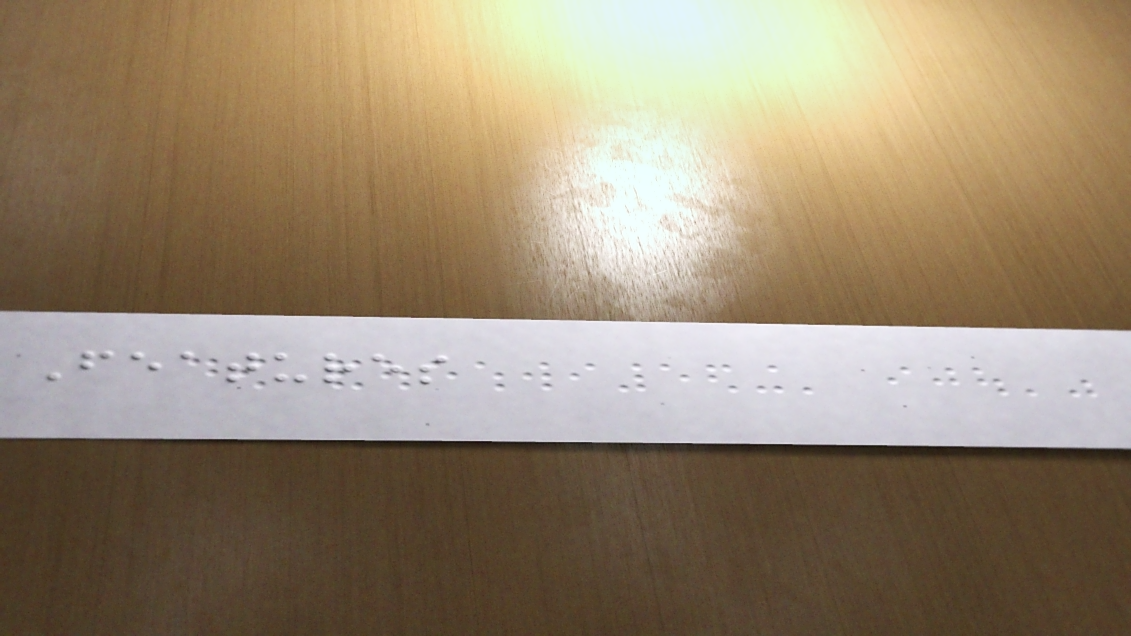Features
